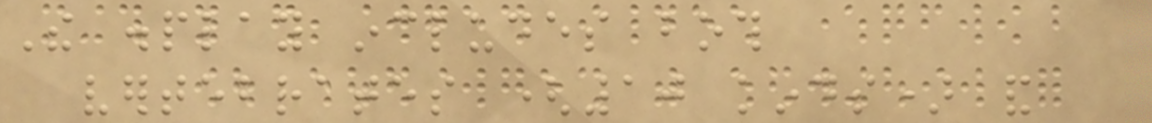The display includes both
vertebrates (10 kinds) and
